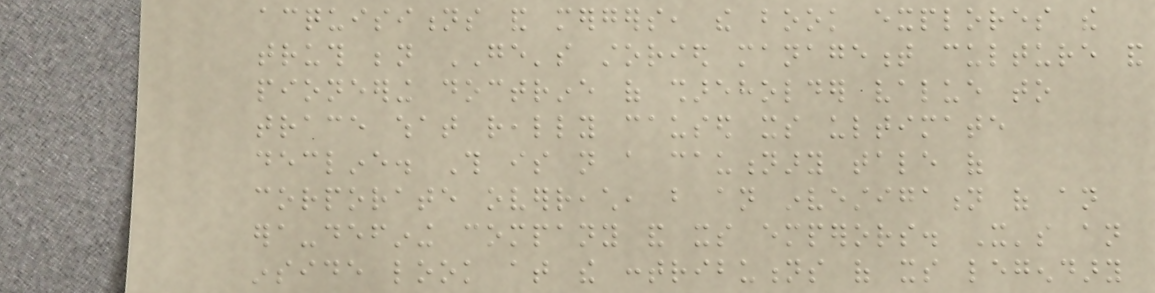acquisitions and mergers, the book explores the
truth beneath GE's storied management culture and
pioneering doctrine of shareholder value to
trace what really caused its ultimate
decline. This is not a cautionary tale of
corporate overreach, but an investigation of an
era-defining company and its emperors. It's an
inside look at the contributions of its legendary
